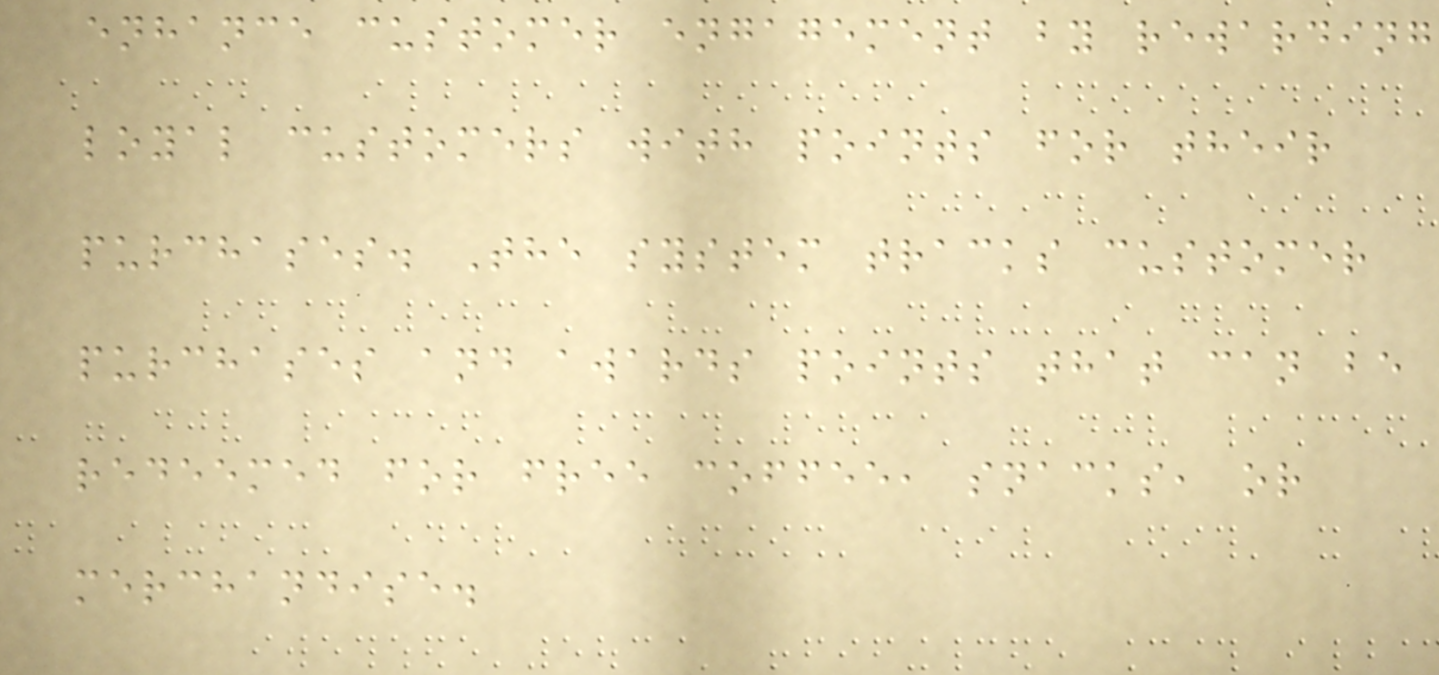enhance customer engagement by rewarding
loyal customers with points for their
purchases. The system tracks customer
purchases and awards points that can be
redeemed for free coffee, snacks, or
merchandise.
